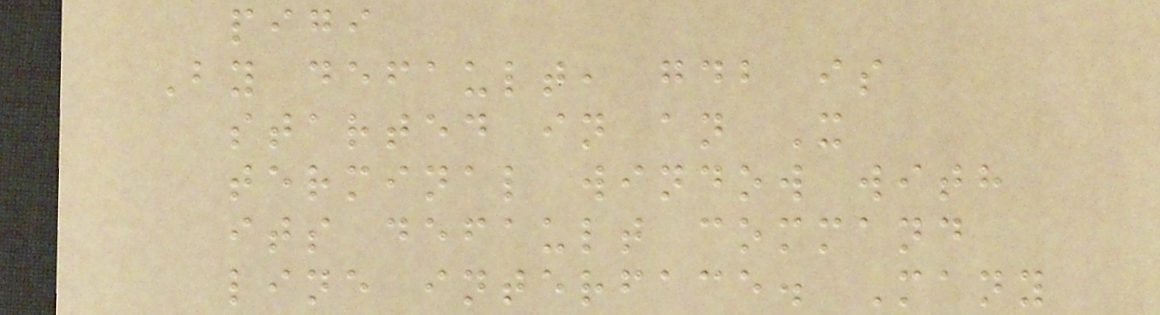pigi
By default, gdb is
started in an X
terminal window with
its default command
line interface. Many
